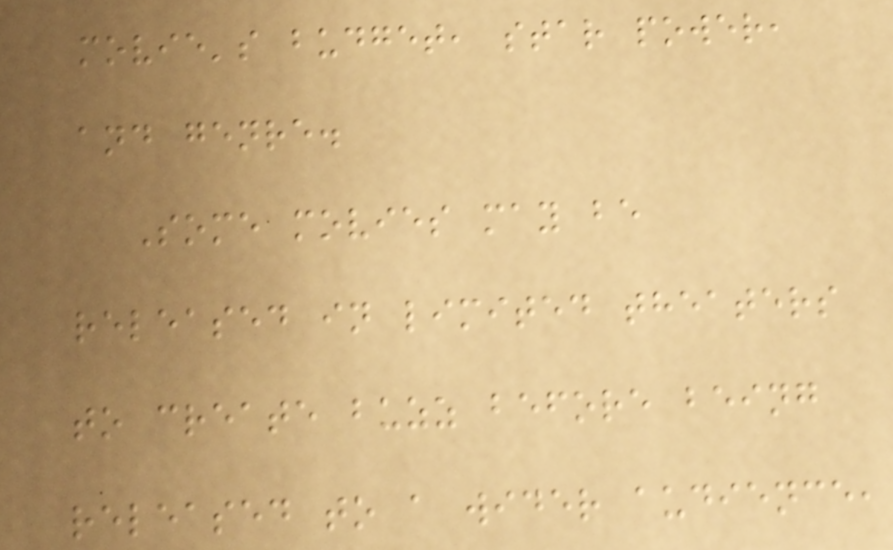movie's budget, star power,
and genre.
Some movies may be
released in limited theaters
to create buzz before being
released to a wider audience,
